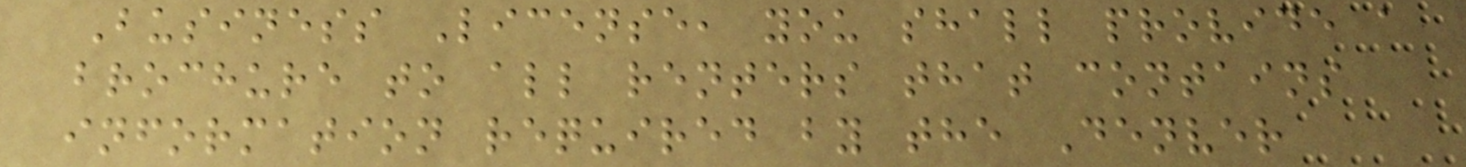Business License, you shall provide a
brochure to all renters that contains
information required by the Denver
